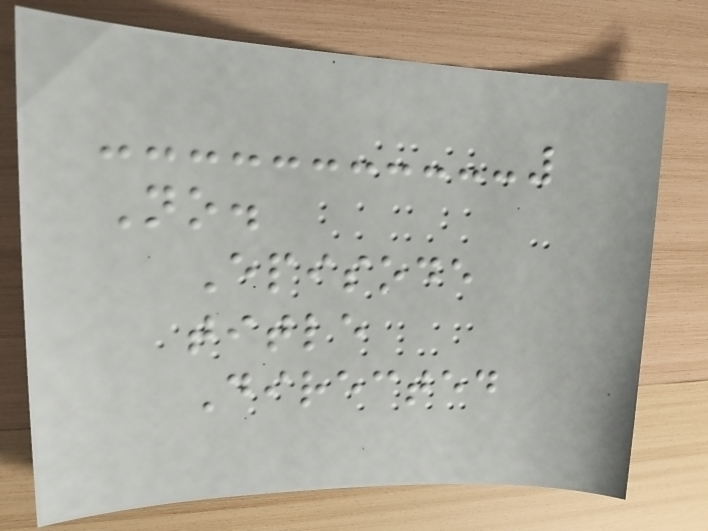No.
Episode
title
Directed
